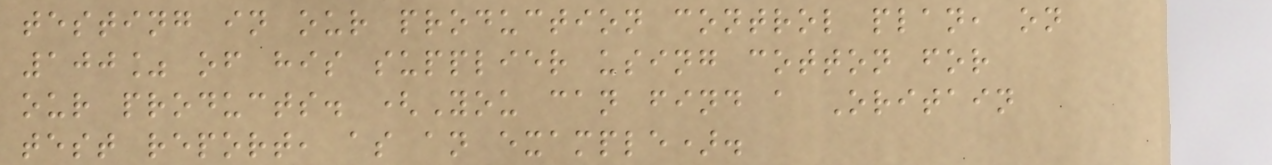testing in our production control plan, on
100% of his supplier using cotton for
our products. (You can find a Oritain
test report, as an example).
